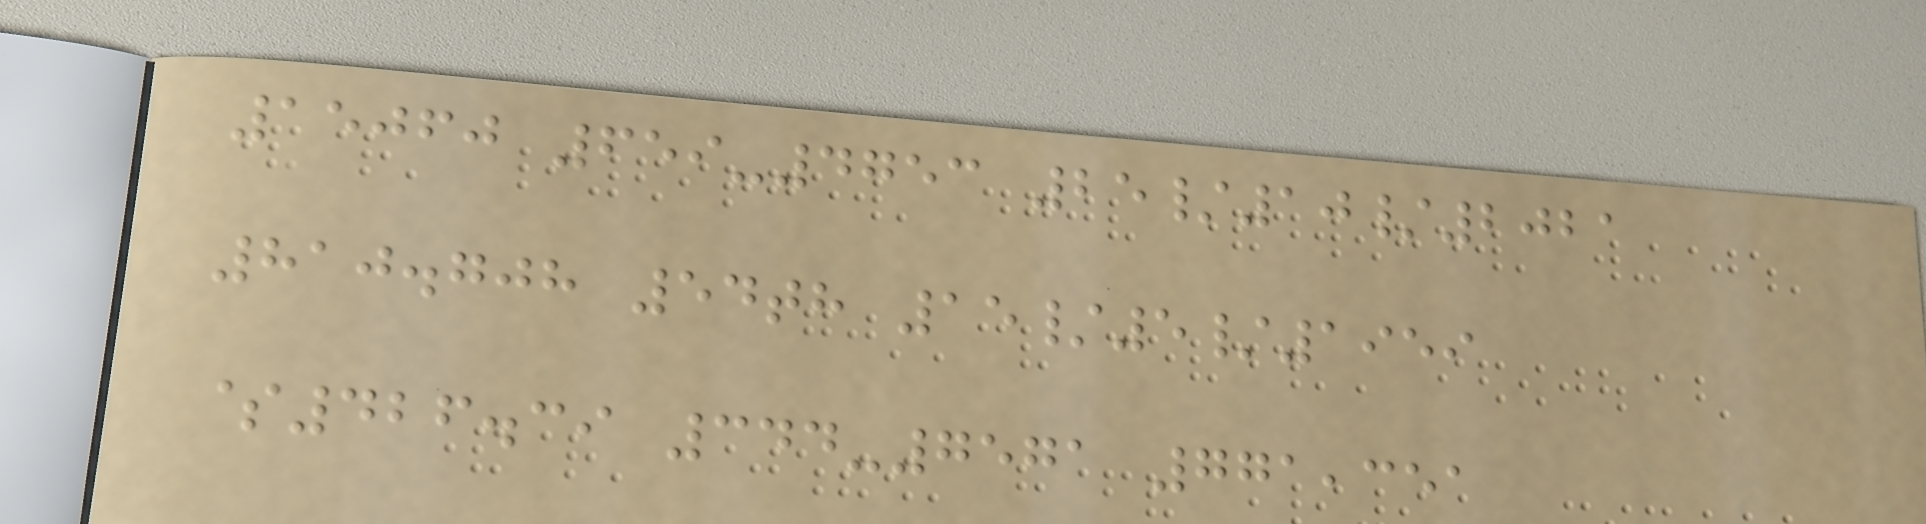15060 659-4753 25/10/2021
810.708 54th 15/5/1959
$426.39 344-7571 771,351
